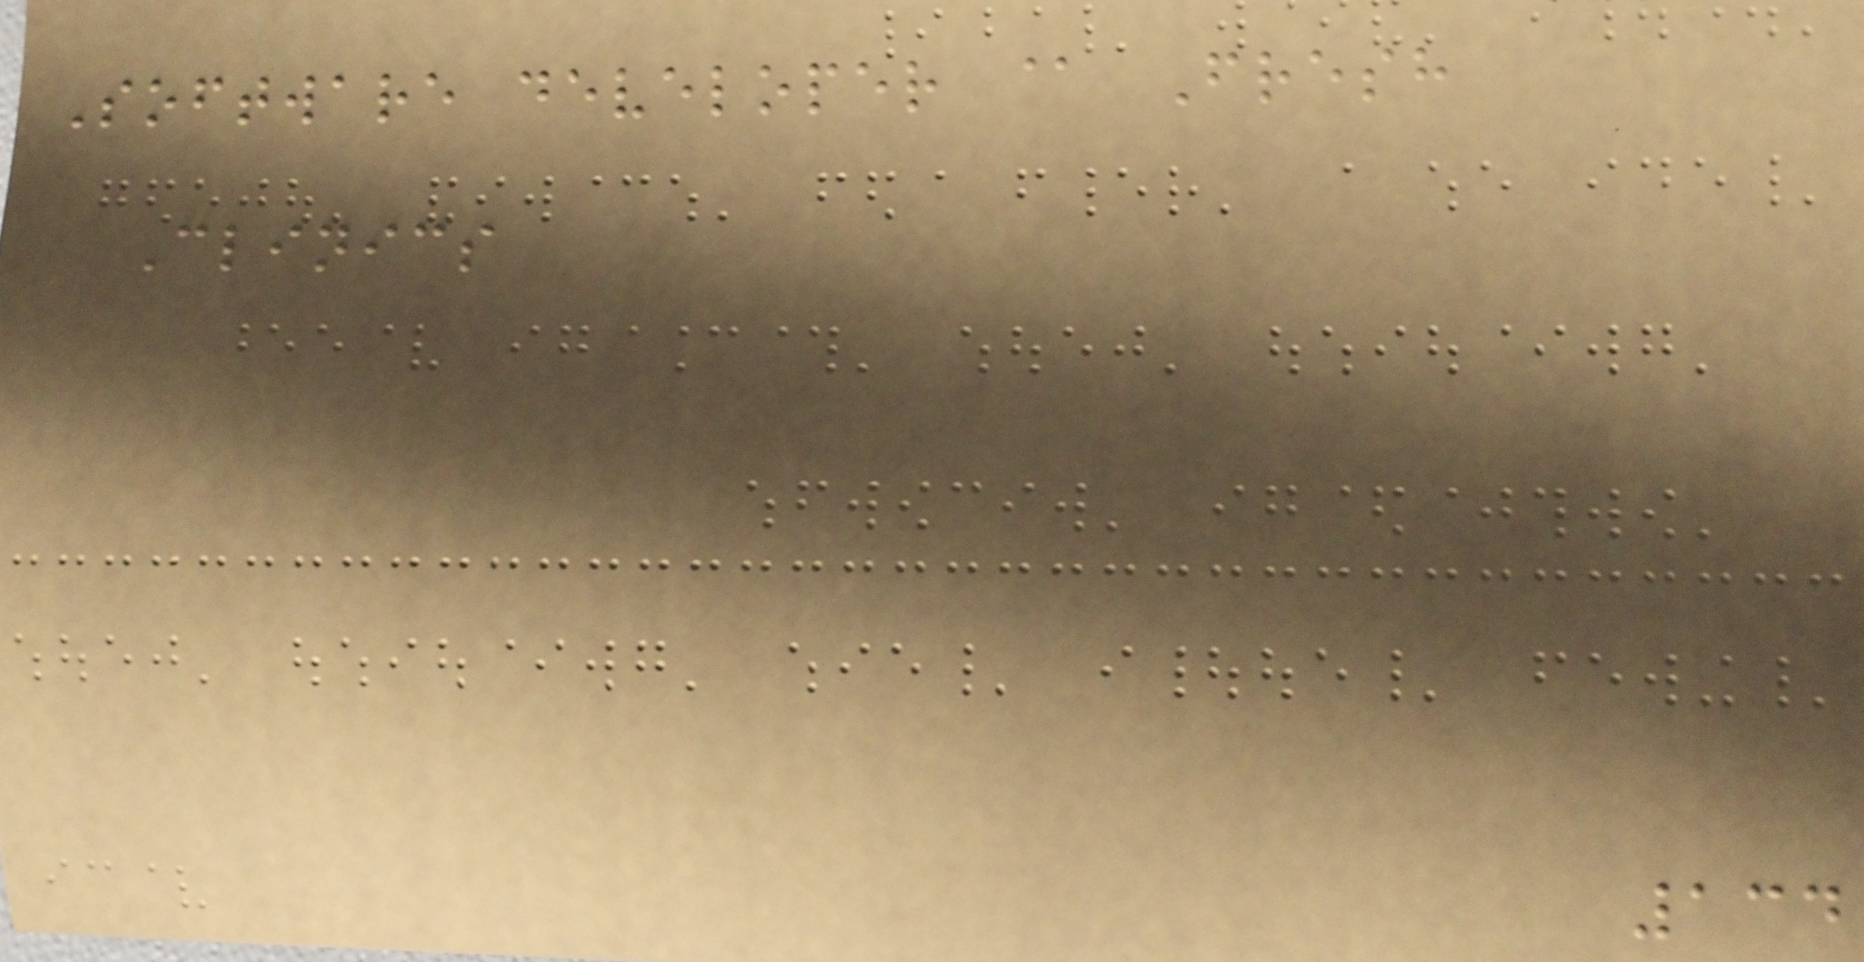Software developer @ Fresh
Clinics
134
